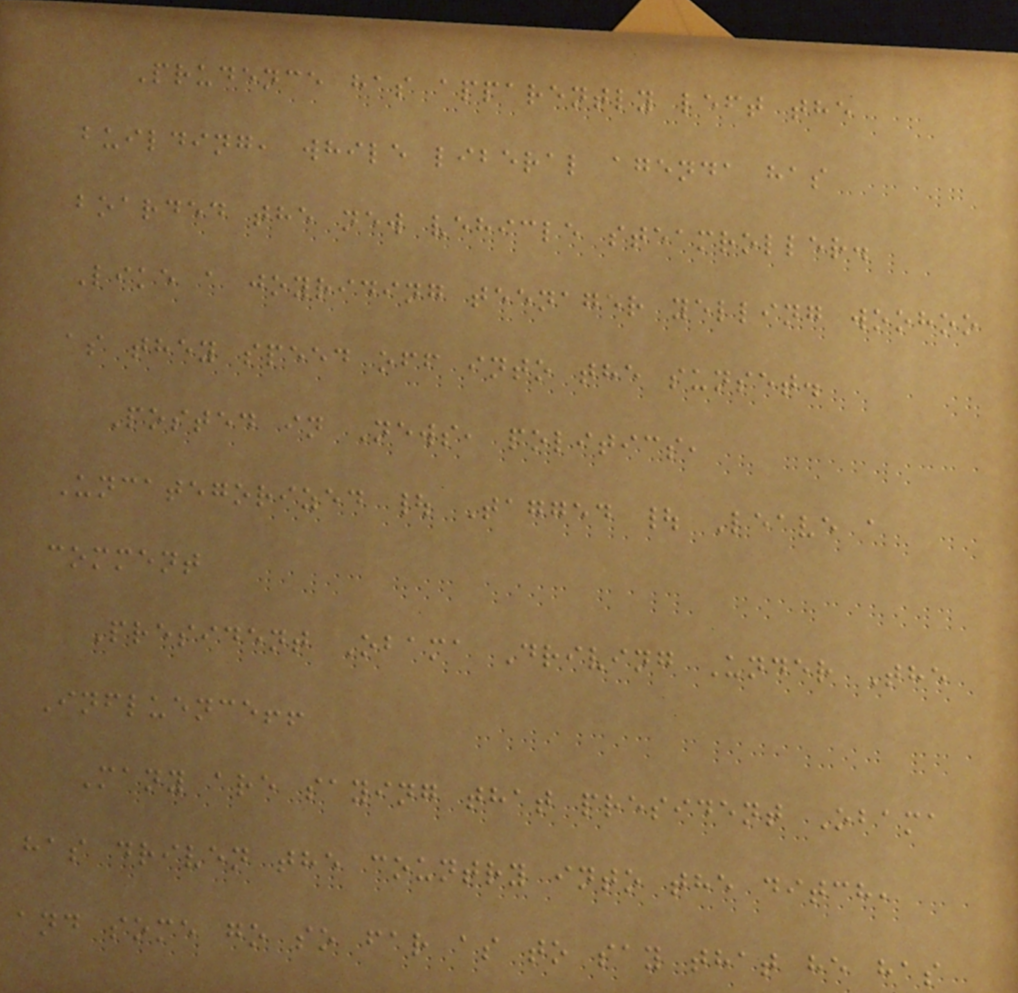Prudence has apparently left the
building, while liberal agenda has
boarded the new vehicle steamroller.
Like a joyriding teenager yelling woohoo
as they speed off into the sunset.
Posted in News, politics,
Uncategorized | Tagged | Leave a
comment
President Obama Driving Under The
Influence!!
Many are saying that president Obama
has driven the country into the ditch,
and some go so far as to say that he has
